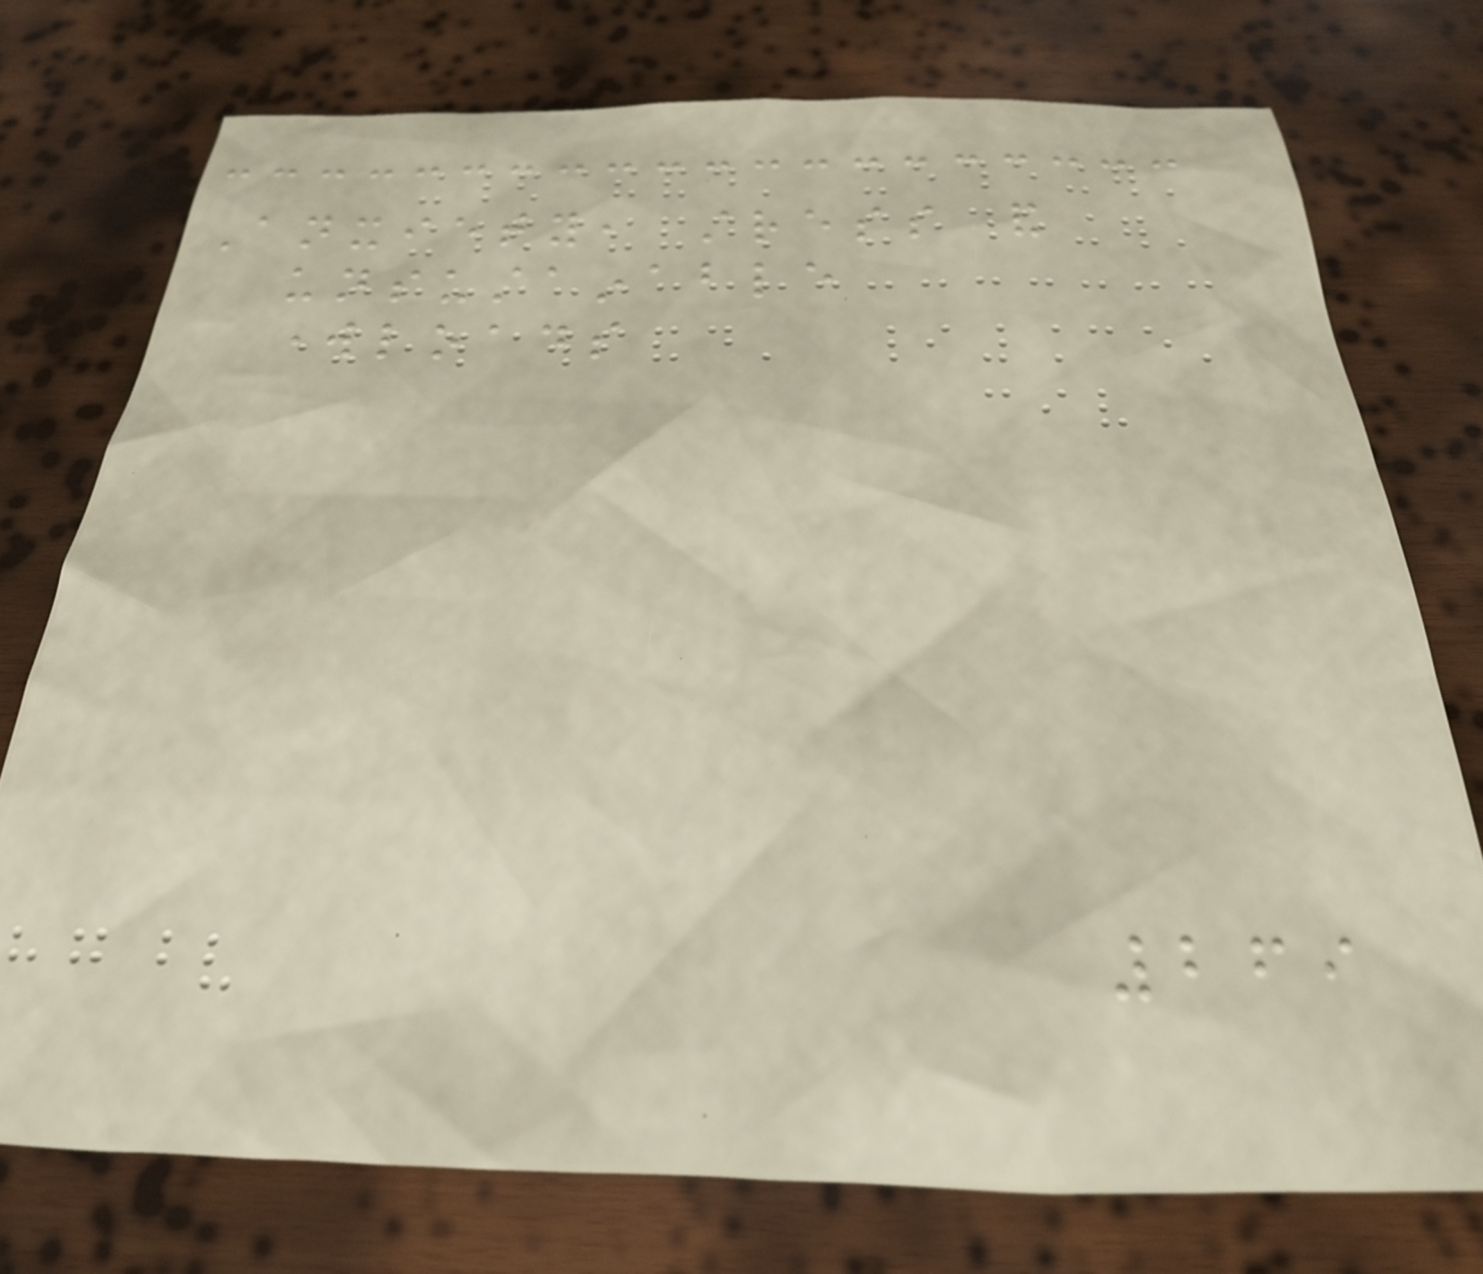Anxiety, stress and
unsustainable
workloads
269
